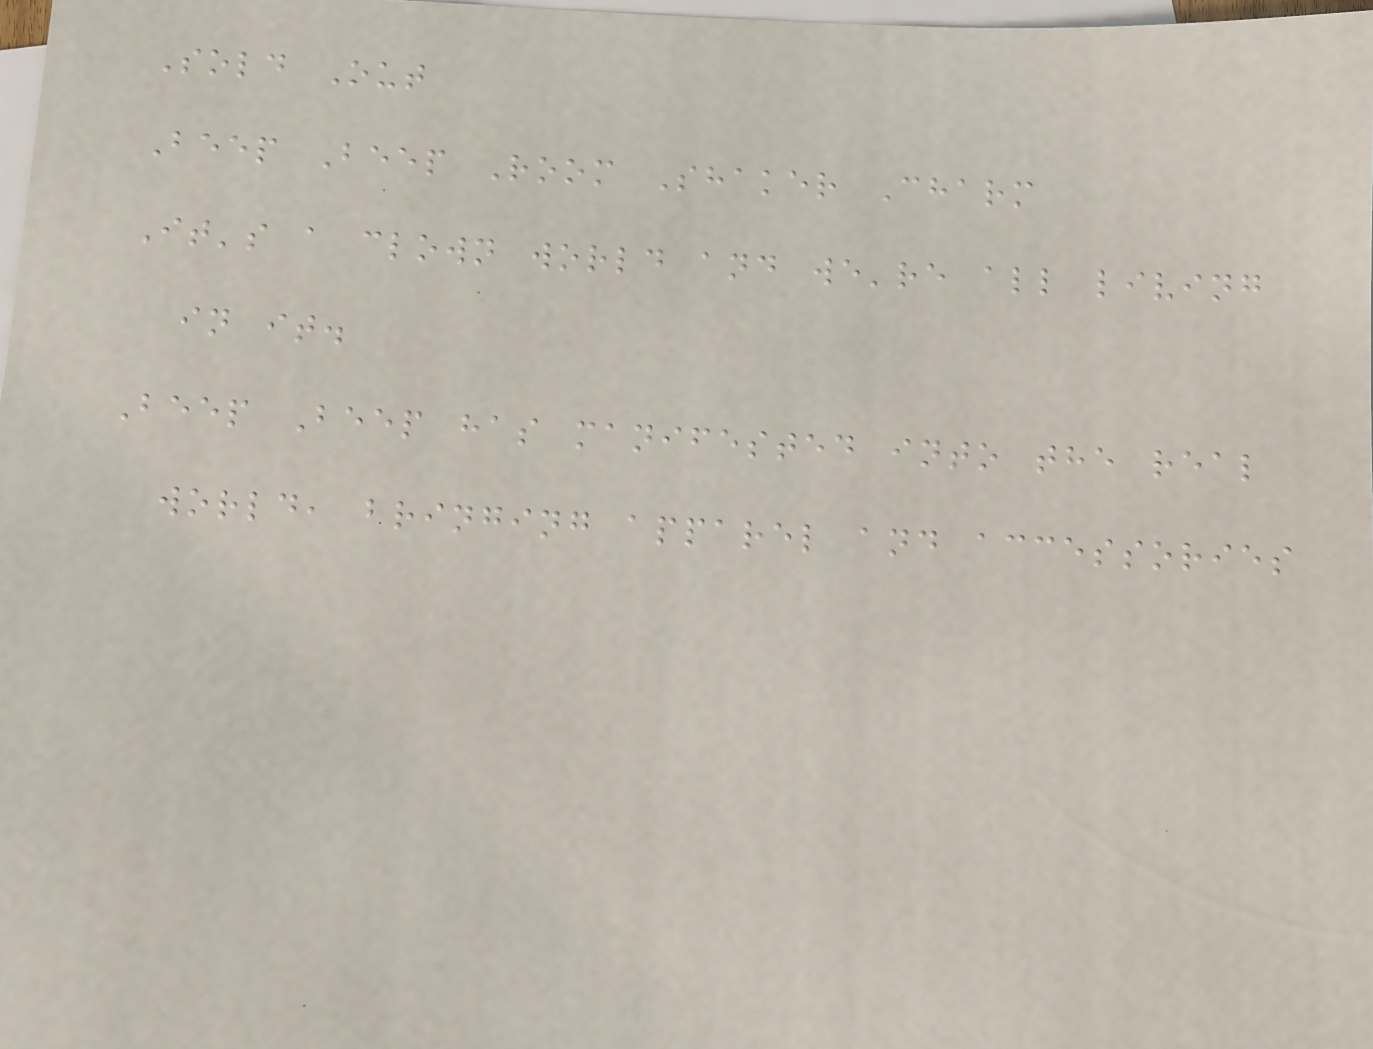Sold Out
Beep Beep Room Shaker Charm
It's a clown world and we're all living
in it.
Beep Beep has manifested into the real
world, bringing apparel and accessories
